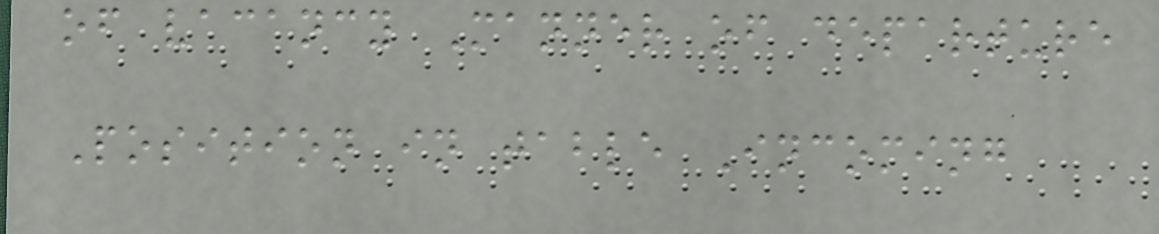of vacancy Manner of departure
Position in table Incoming
